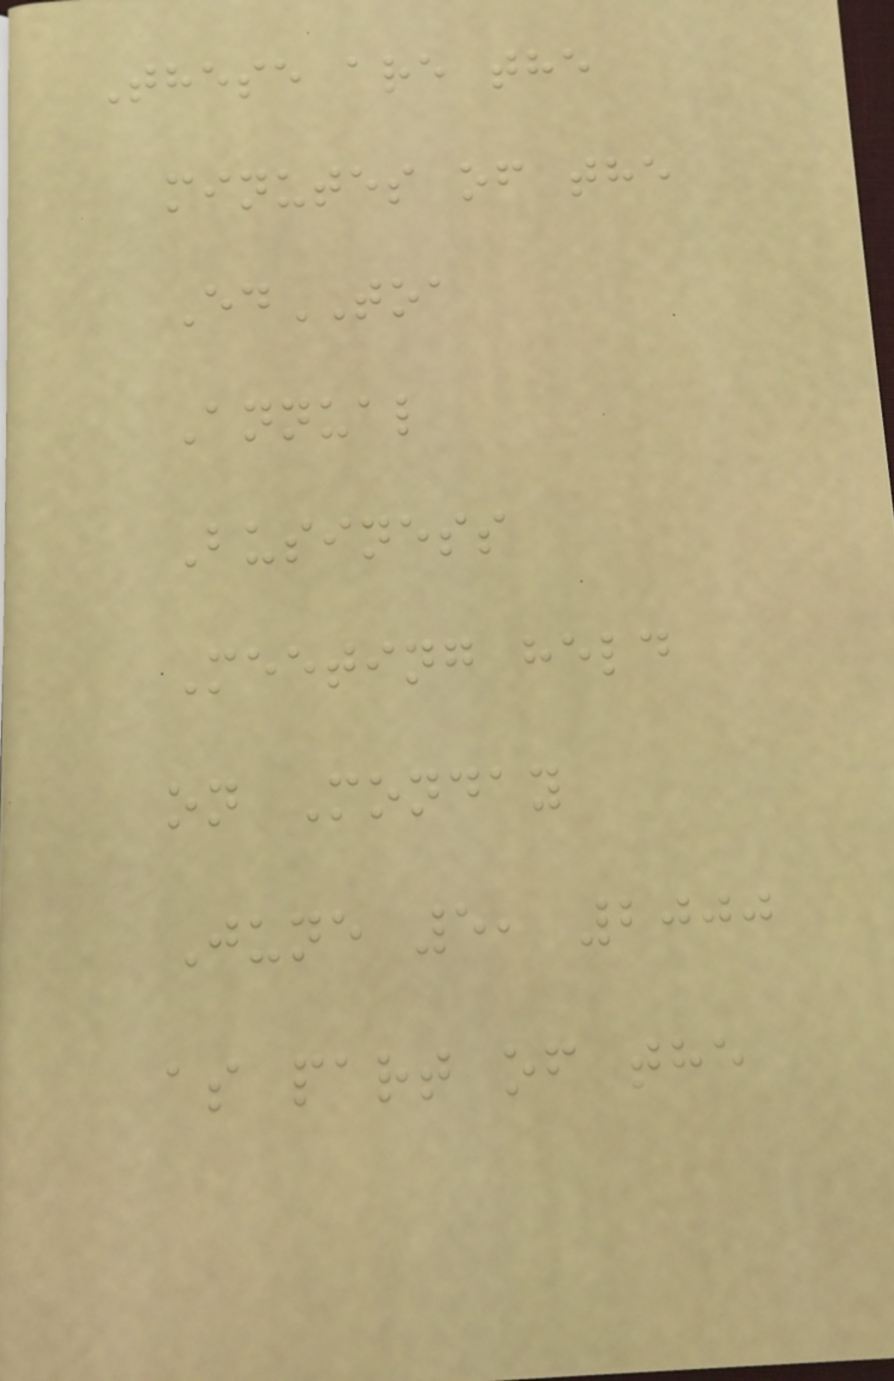These are the
minutes of the
EdTOA
Annual
Business
Meeting held
on Monday
June 5, 2000
as part of the
